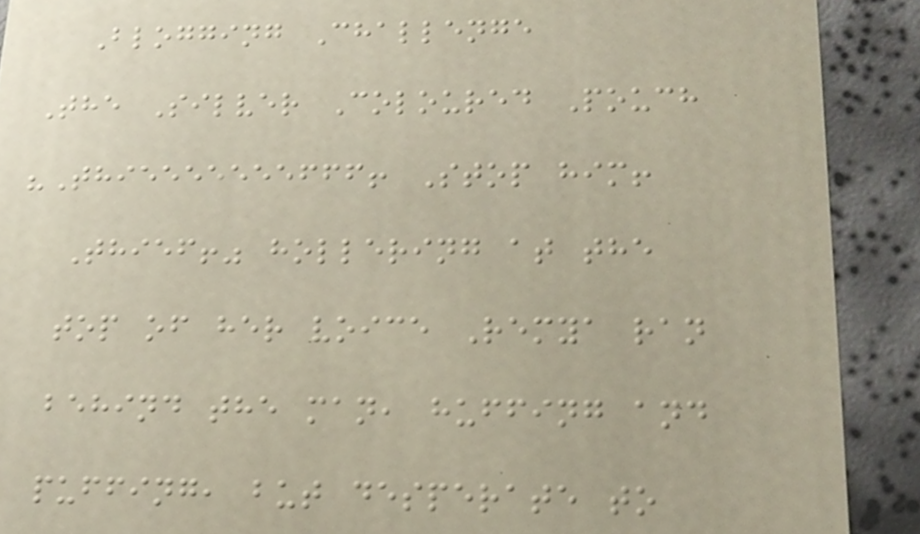Blogging Challenge
The Silver Coloured Pouch
"Thieeeeeeefff! Stop him!
Thief!" hollering at the
top of her voice Remya ran
behind the man, huffing and
puffing, but desperate to
